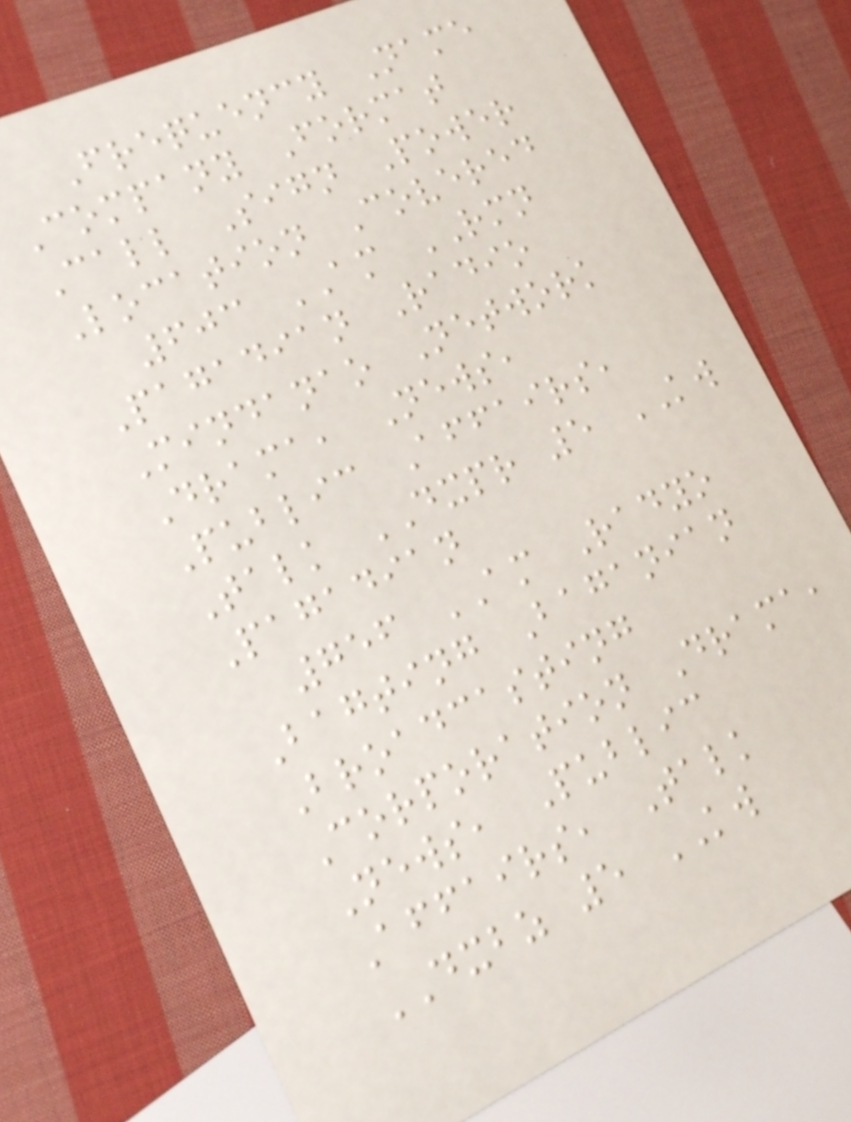Frequency Name
Company Format
Call Sign Power
Location Covered
603 AM RMN
Pagadian Radio
Mindanao Network
Drama, News,
Public Affairs,
Talk DXPR 5 KW
Pagadian
756 AM Radyo
Bagting Baganian
Broadcasting
Corporation Drama,
News, Public
Affairs, Talk
DXBZ 5 KW
